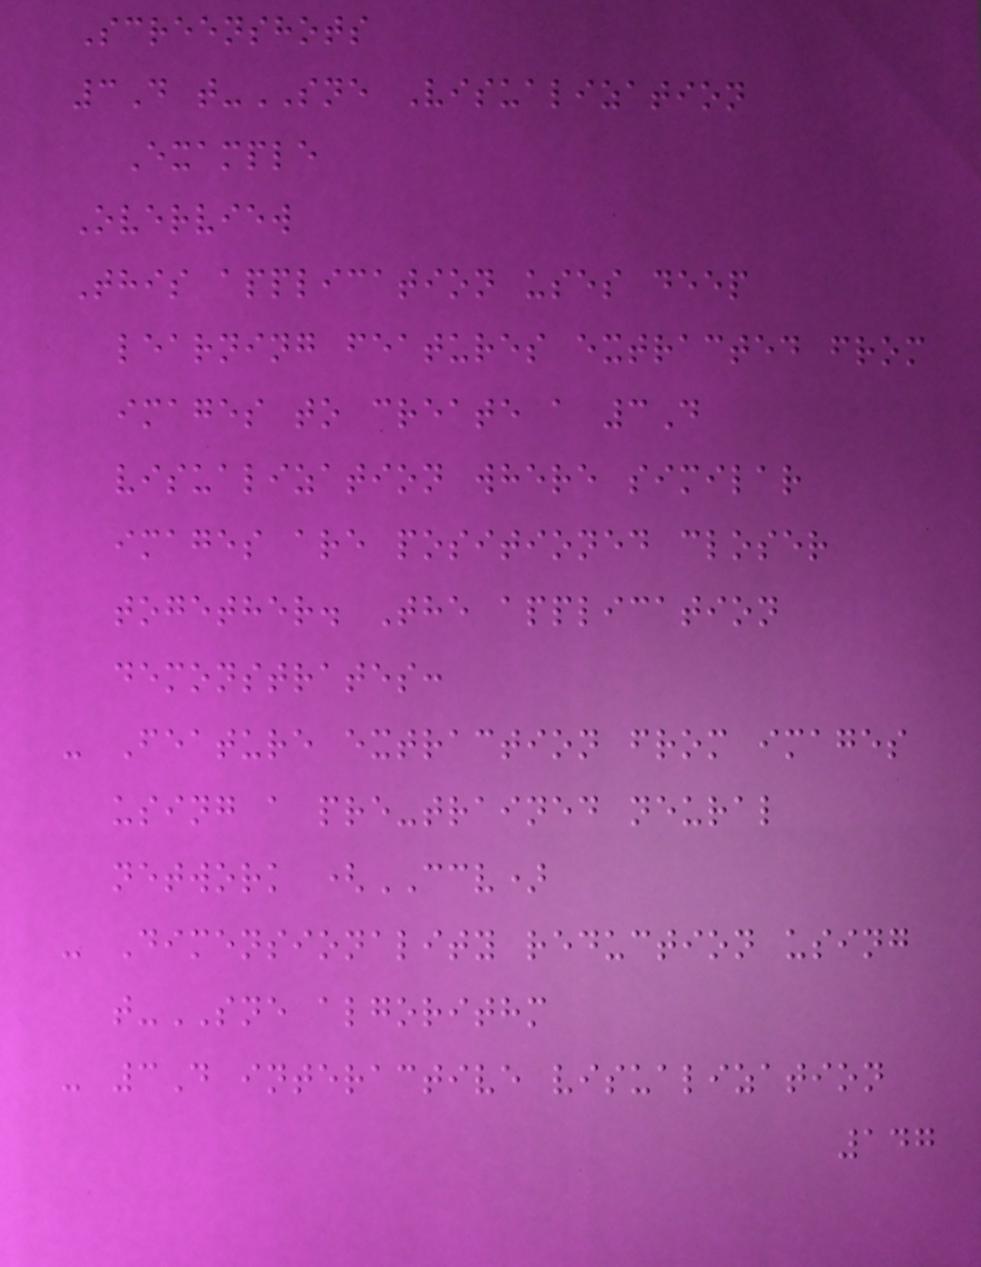Screenshots
3D t-SNE Visualization
Example
Overview
This application uses deep
learning features extracted from
images to create a 3D
visualization where similar
images are positioned closer
together. The application
demonstrates:
- Feature extraction from images
using a pre-trained neural
network (CCV)
- Dimensionality reduction using
t-SNE algorithm
- 3D interactive visualization
147
